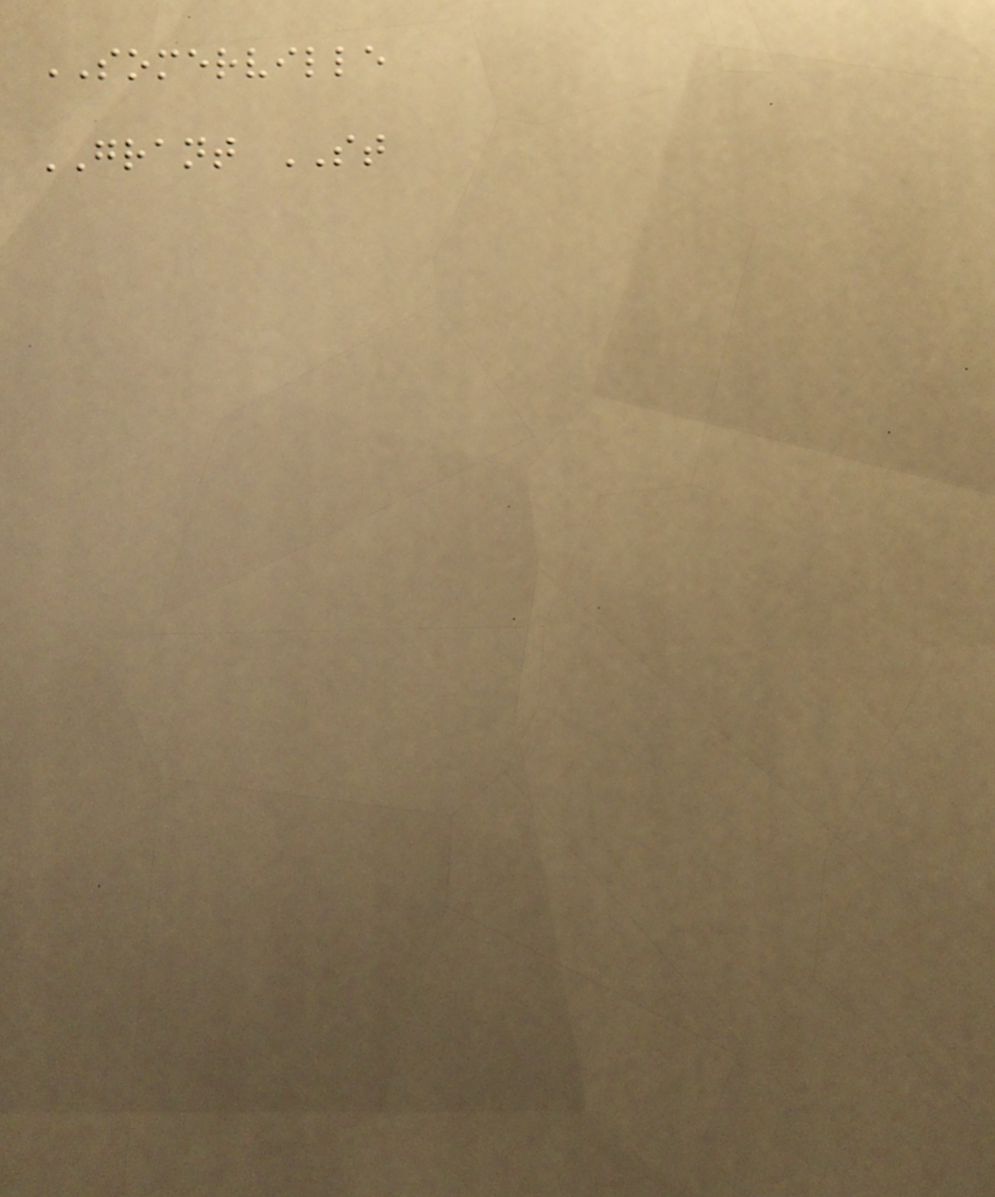SOMERVILLE
GRANT ST
